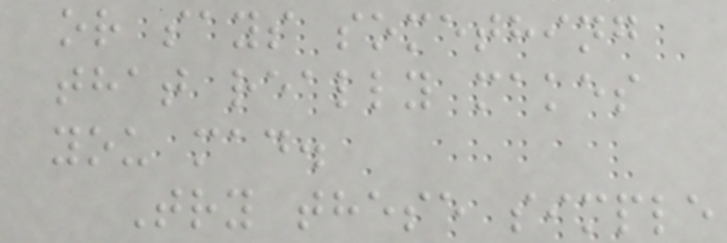or says something
that really makes
you mad.
Try these simple
